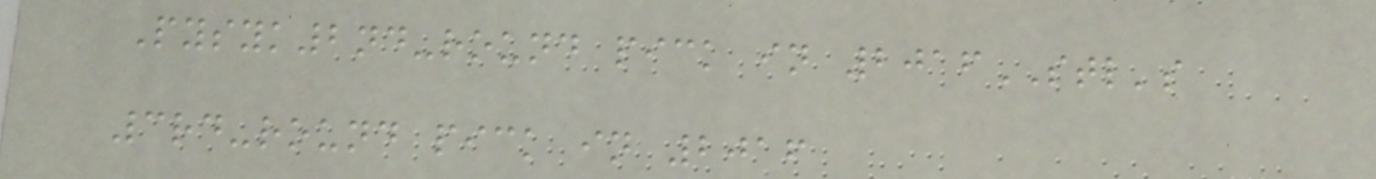Pysyk2nd-round pick in 2016STL's
3rd-round pick in 2016
